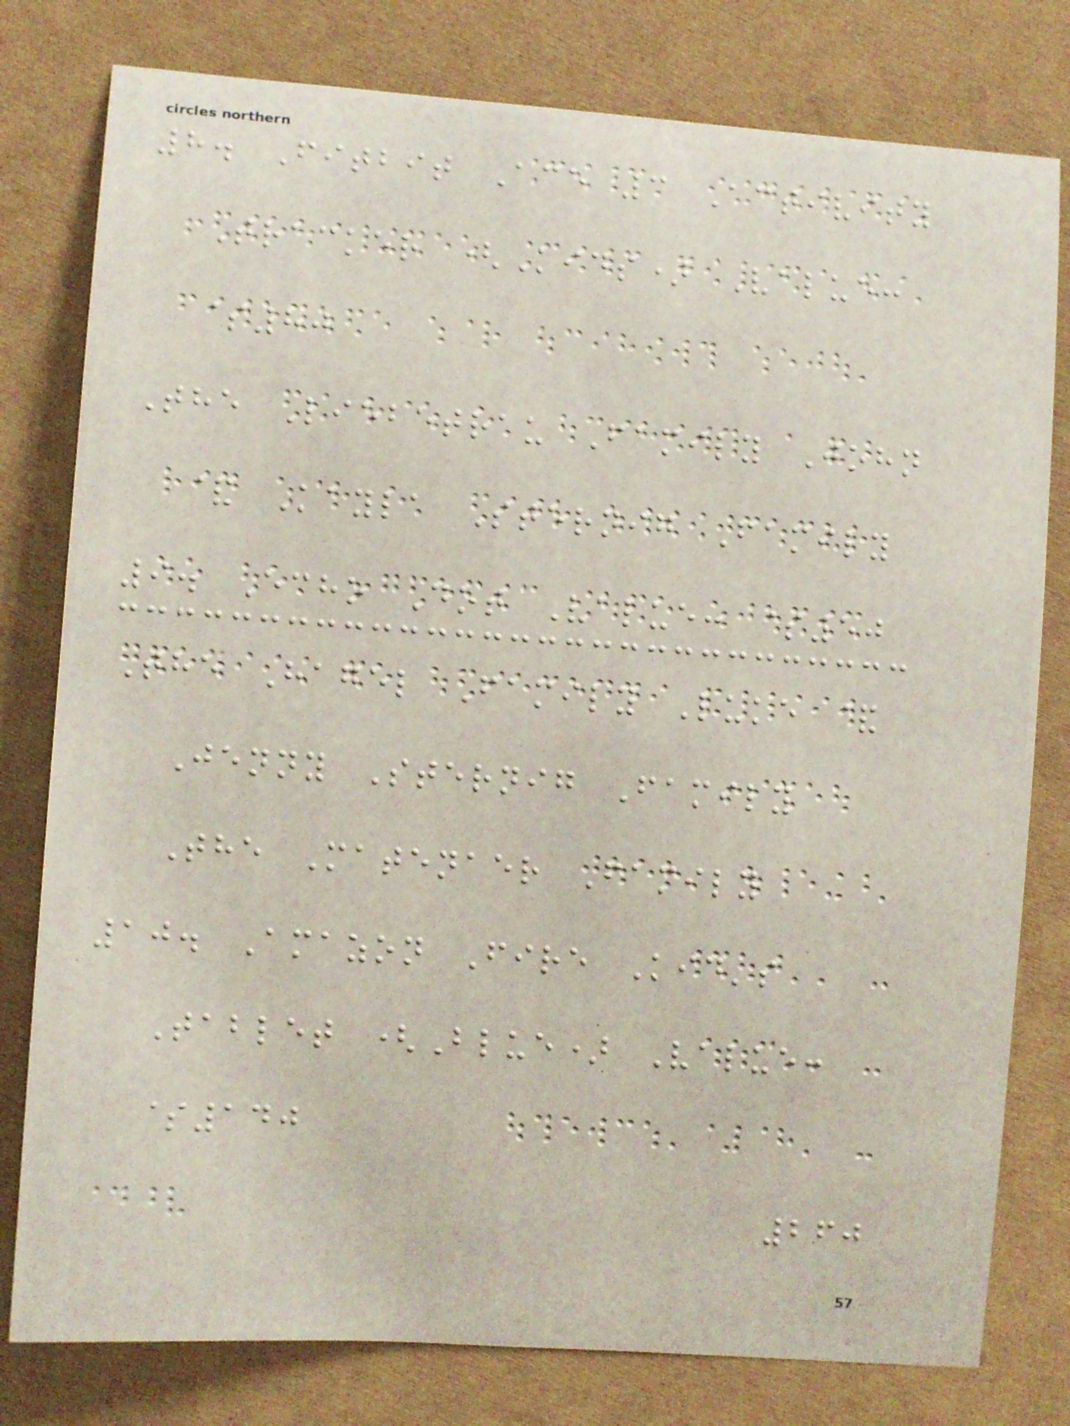8. Fitbit Ace 3 Activity
Tracker (Kids) Value:
$80
The Liebetrau Family John
& Kayla Sternig Family
9. Echo Dot Value: $50
The Hagel Family Luke &
Jenny Sternig Family
The Matenaer Family
10. Amazon Fire Kid's
Tablet (Blue) Value:
$140
260
